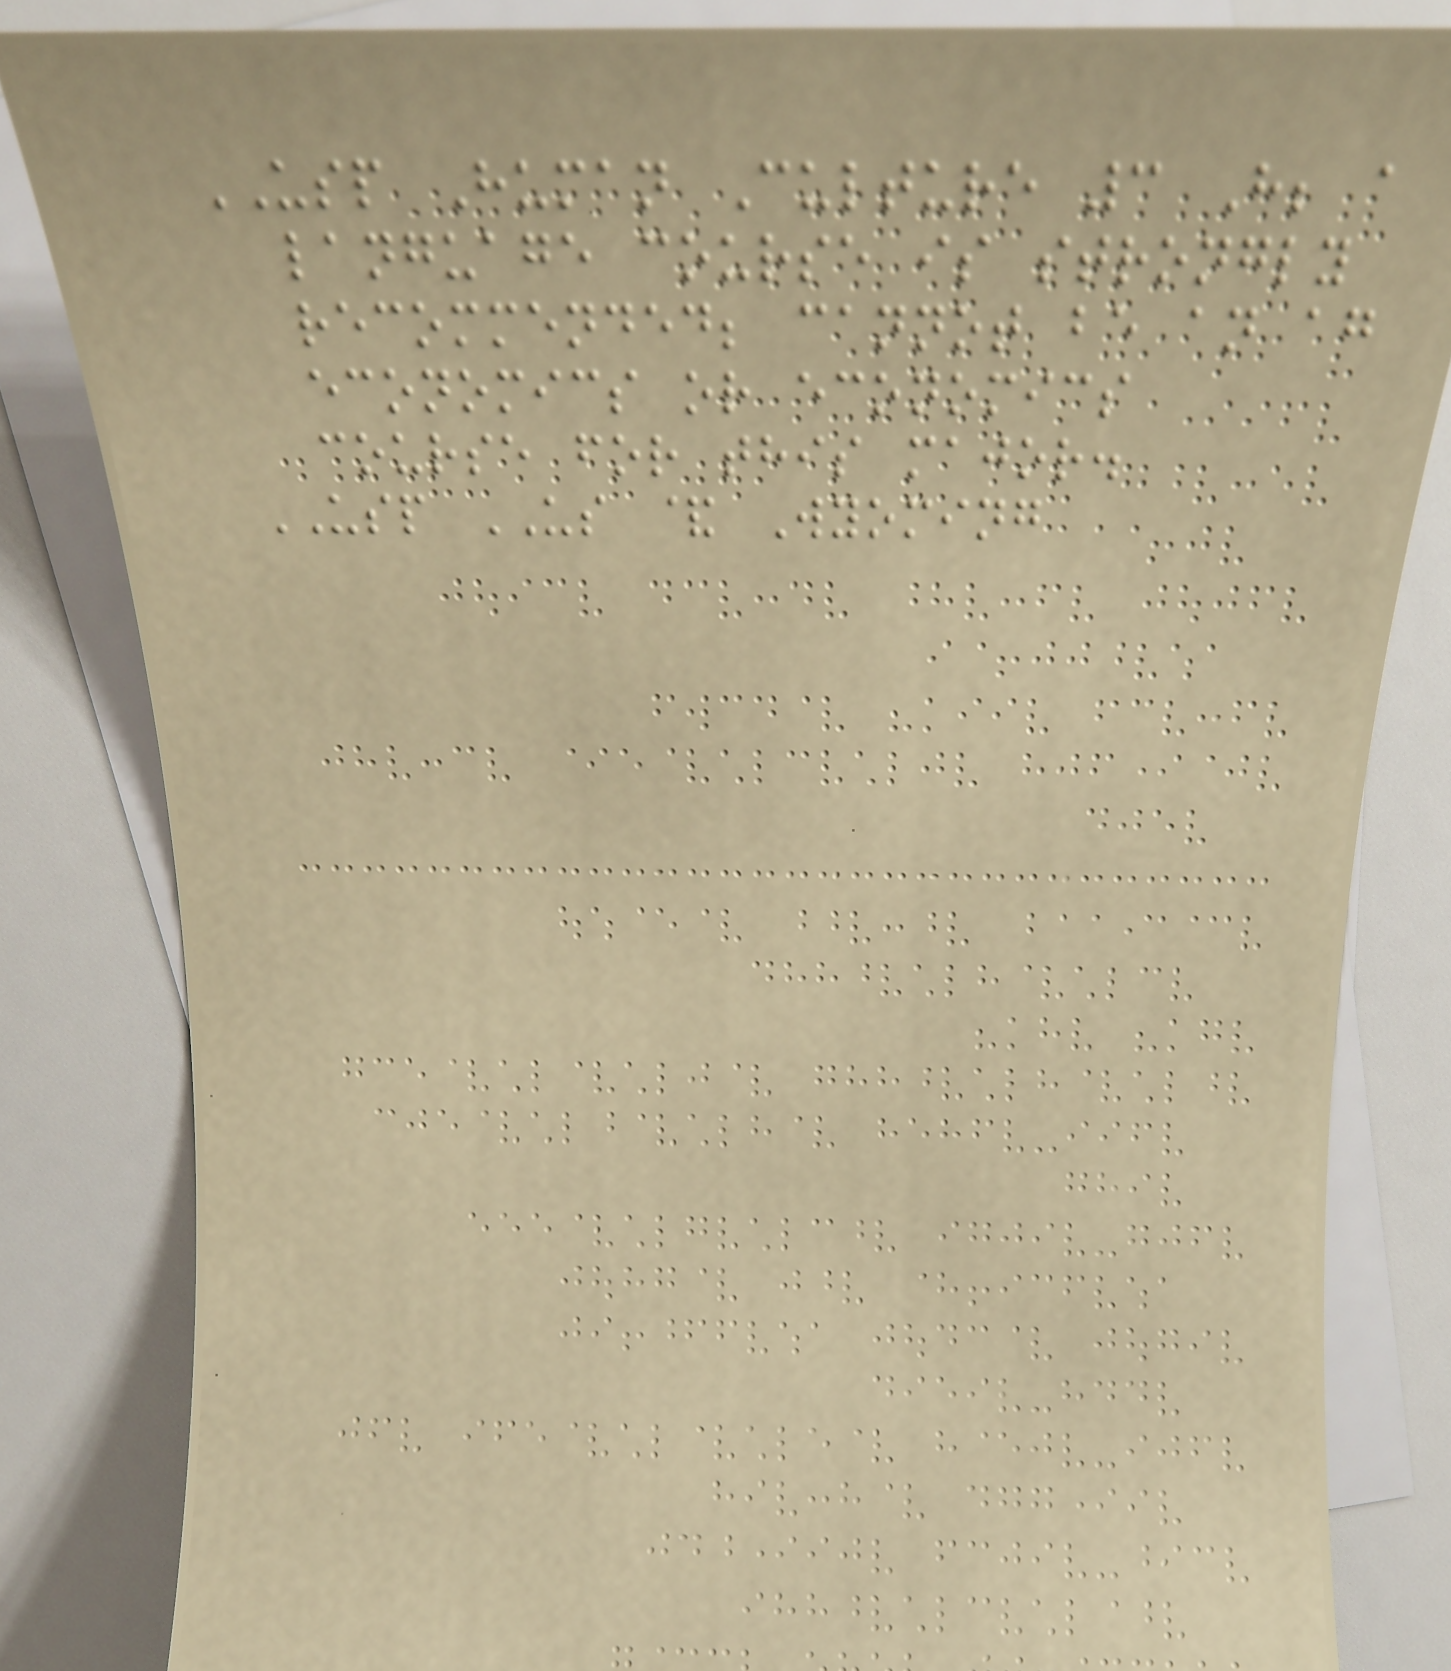USP Human Culture 3 H; a
language course is strongly
recommended; cannot be an ag
economics or economics
course for this major.
USP US & Wyoming
